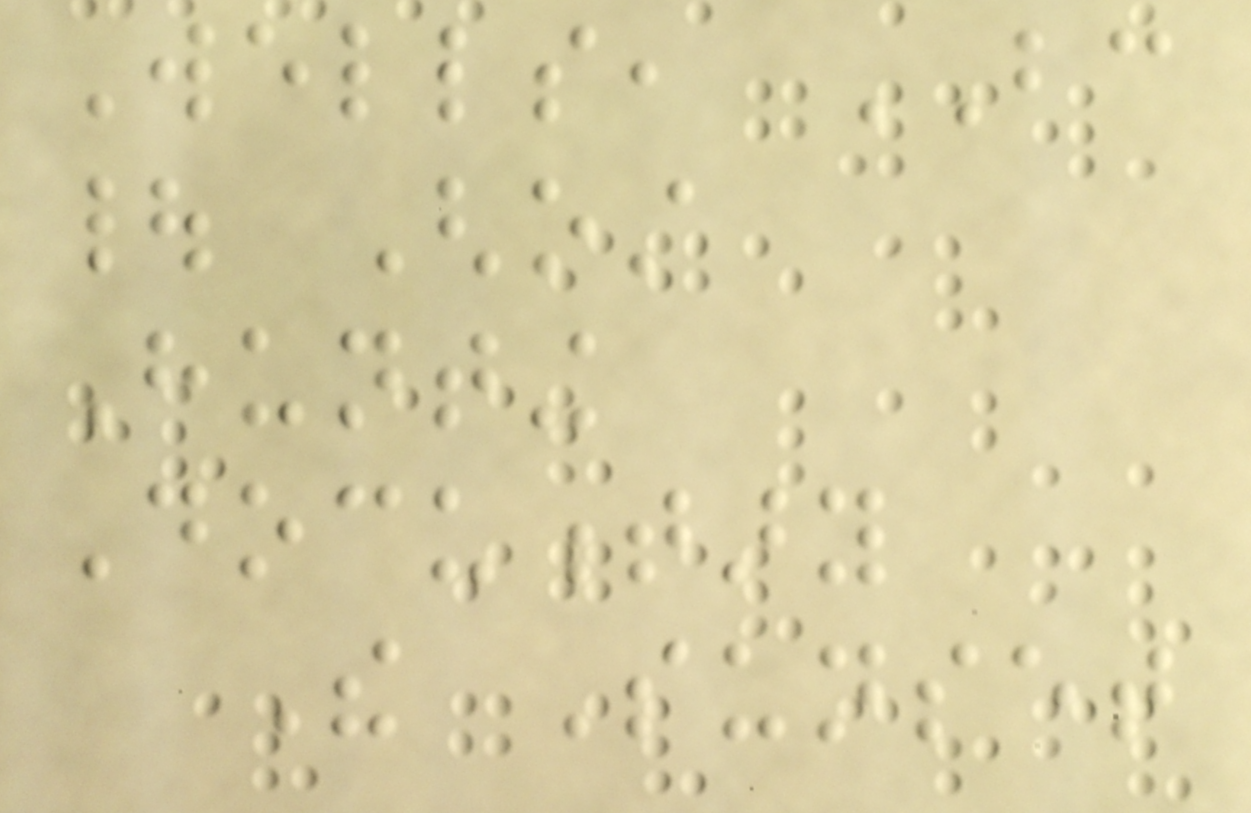Wells, BC
| Ghost
Hunting
Documentary
The Sunset
